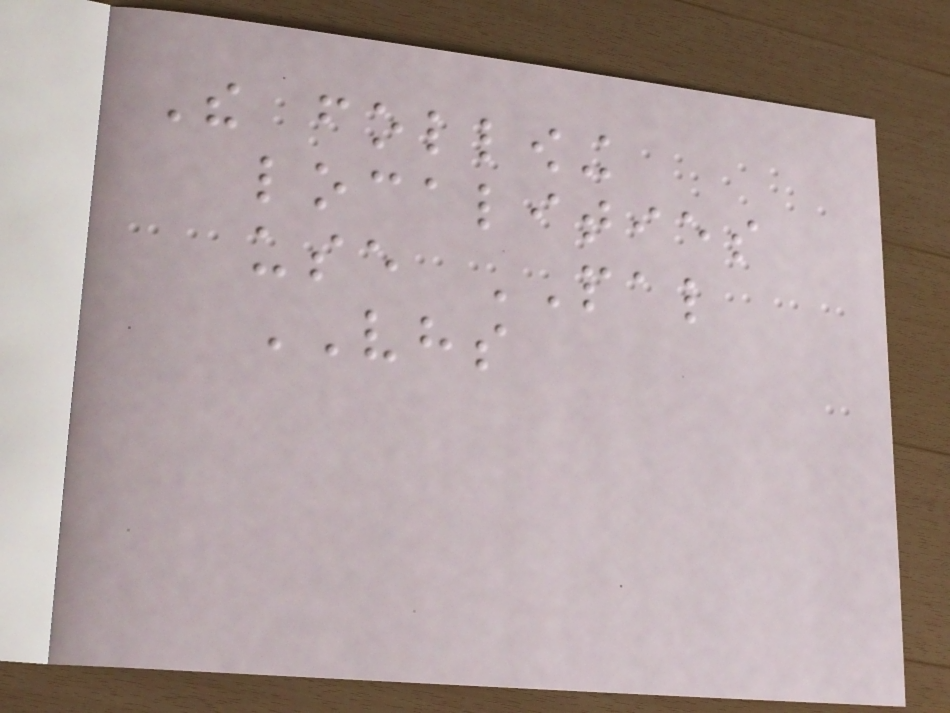The following
localities
use PAL
VHS
